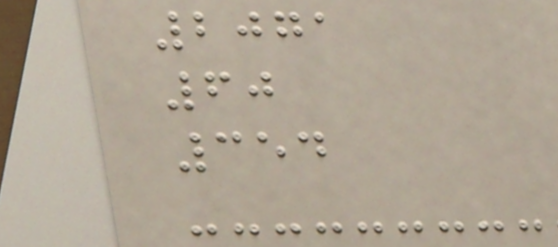2071
60
354
